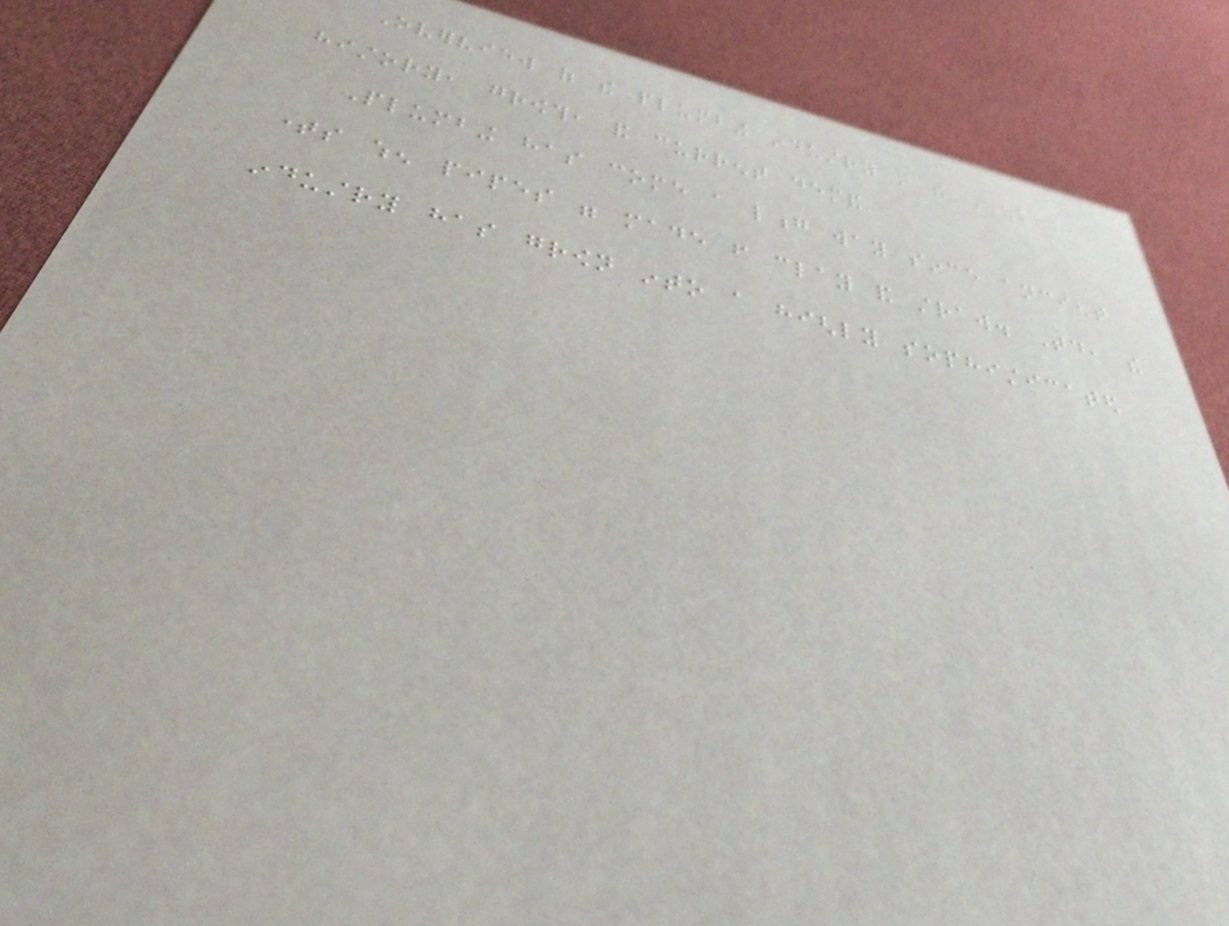Overview of the plumbing industry in the UK -
history, growth, and current demand
Plumbing has come a long way since ancient
times when pipes were made from clay and straw. Today, the
industry has grown into a highly sophisticated
